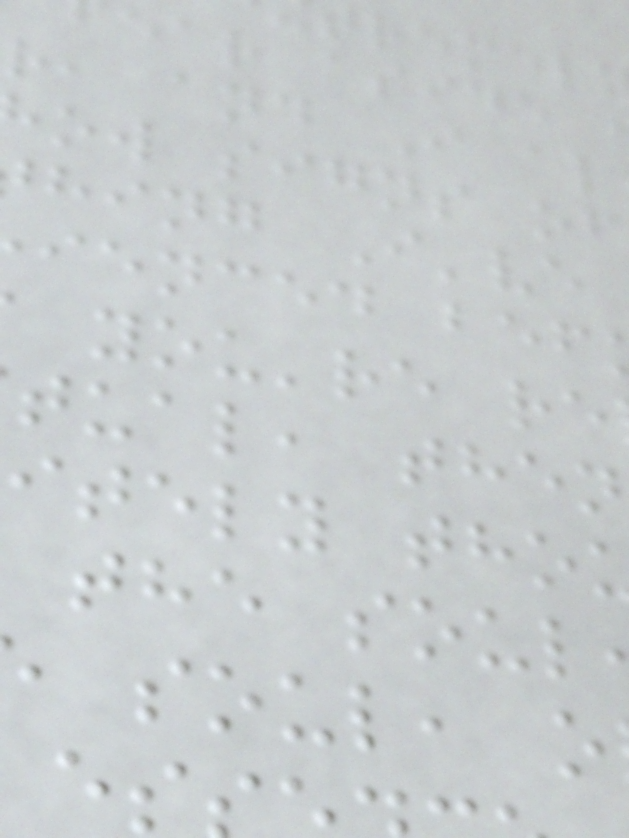ear aside
r, and I al
ow signs of
hing I've
ienced bef
you're re
tual, then
itely tho
the soul
soul, o
